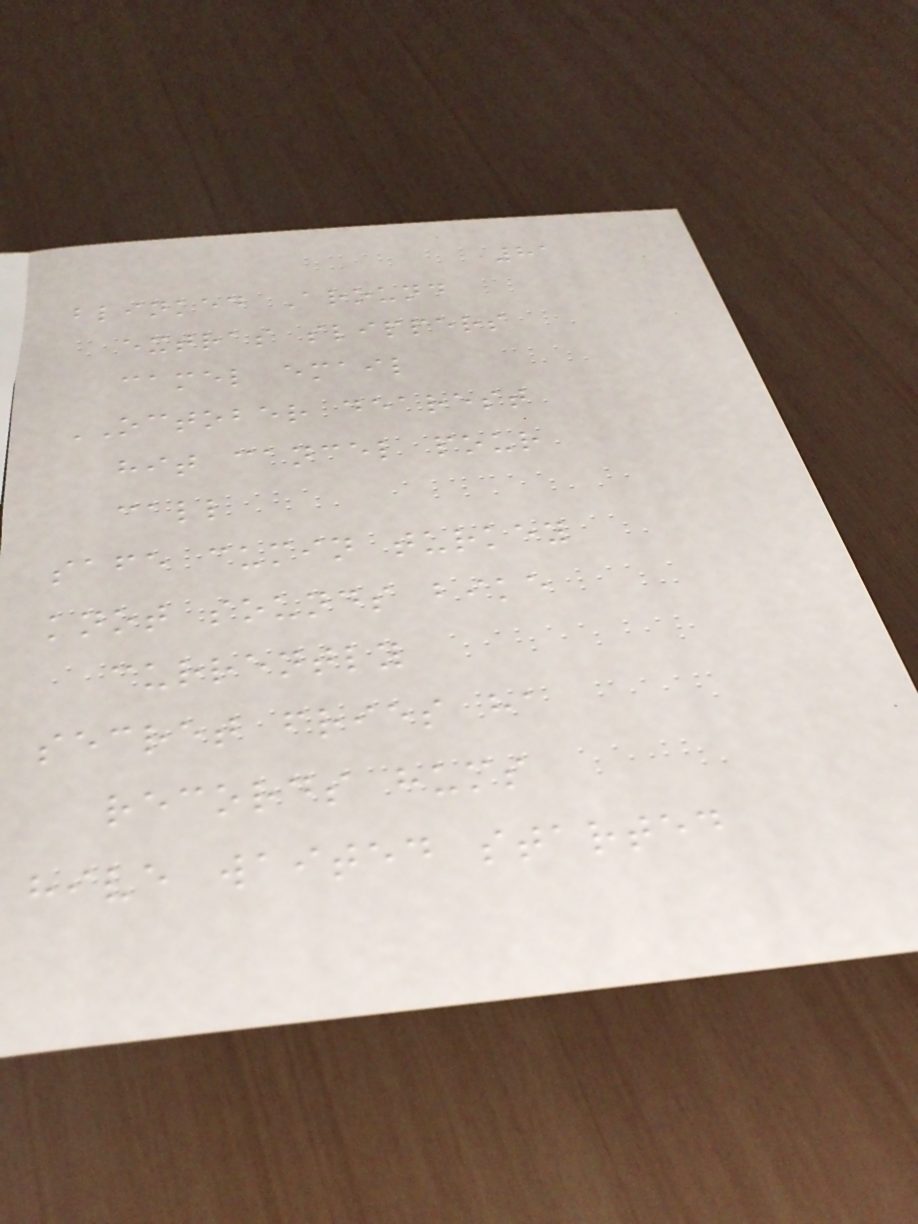81
blinked Around
extras slippers
camel email
OCTOBER dearest
hit cancel pour
call
safe cumin turkey
knot sounds bike
currently
secret fries ha
records hums
hive waited started
